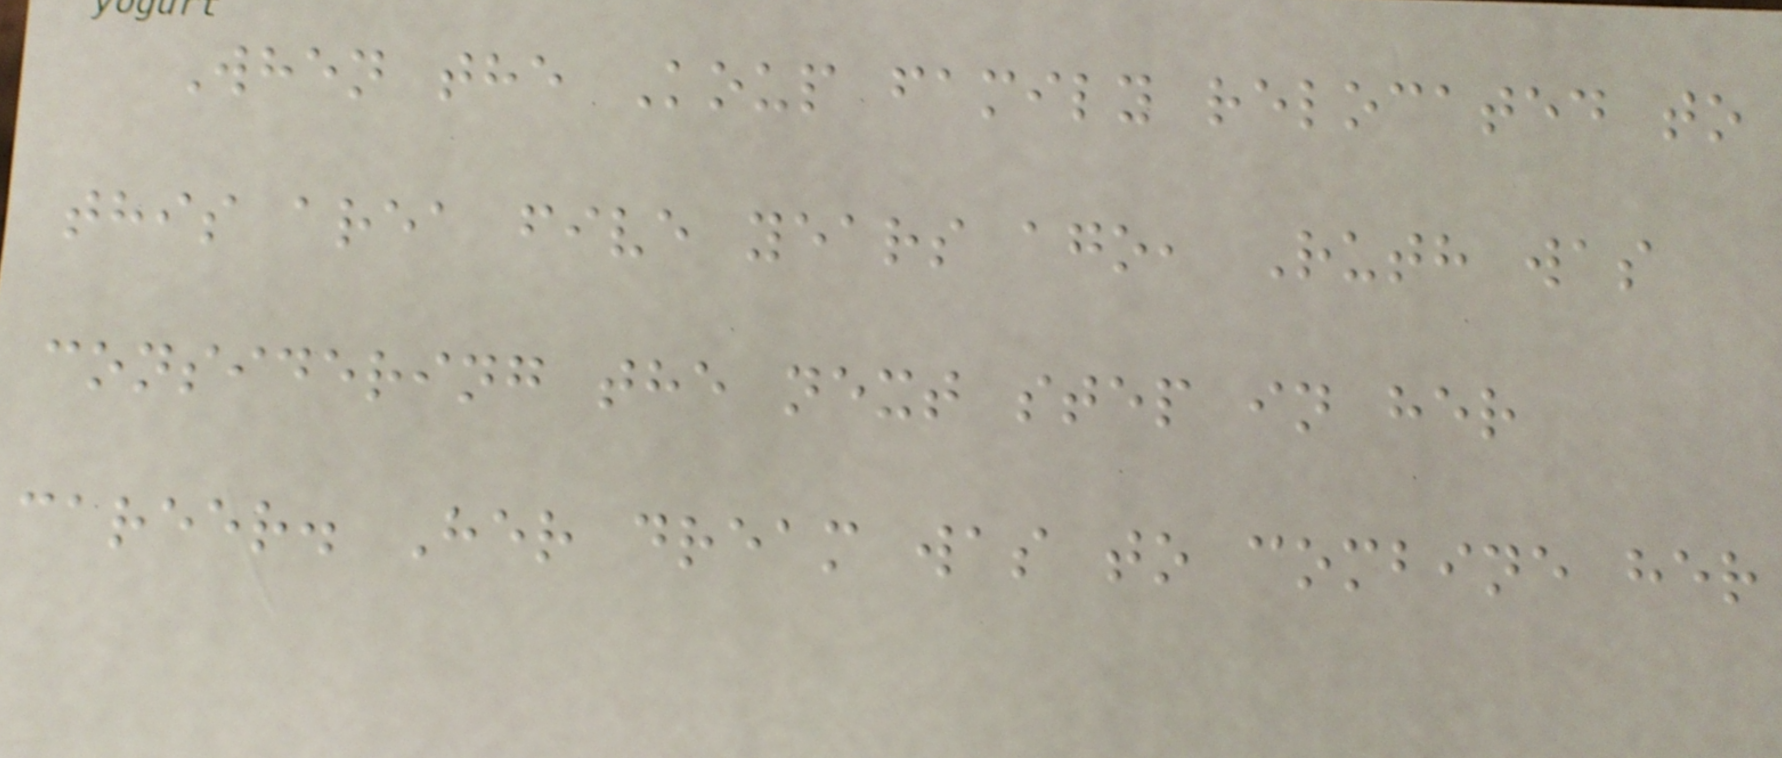When the Koup family relocated to
this area five years ago, Ruth was
considering the next step in her
career. Her dream was to combine her
